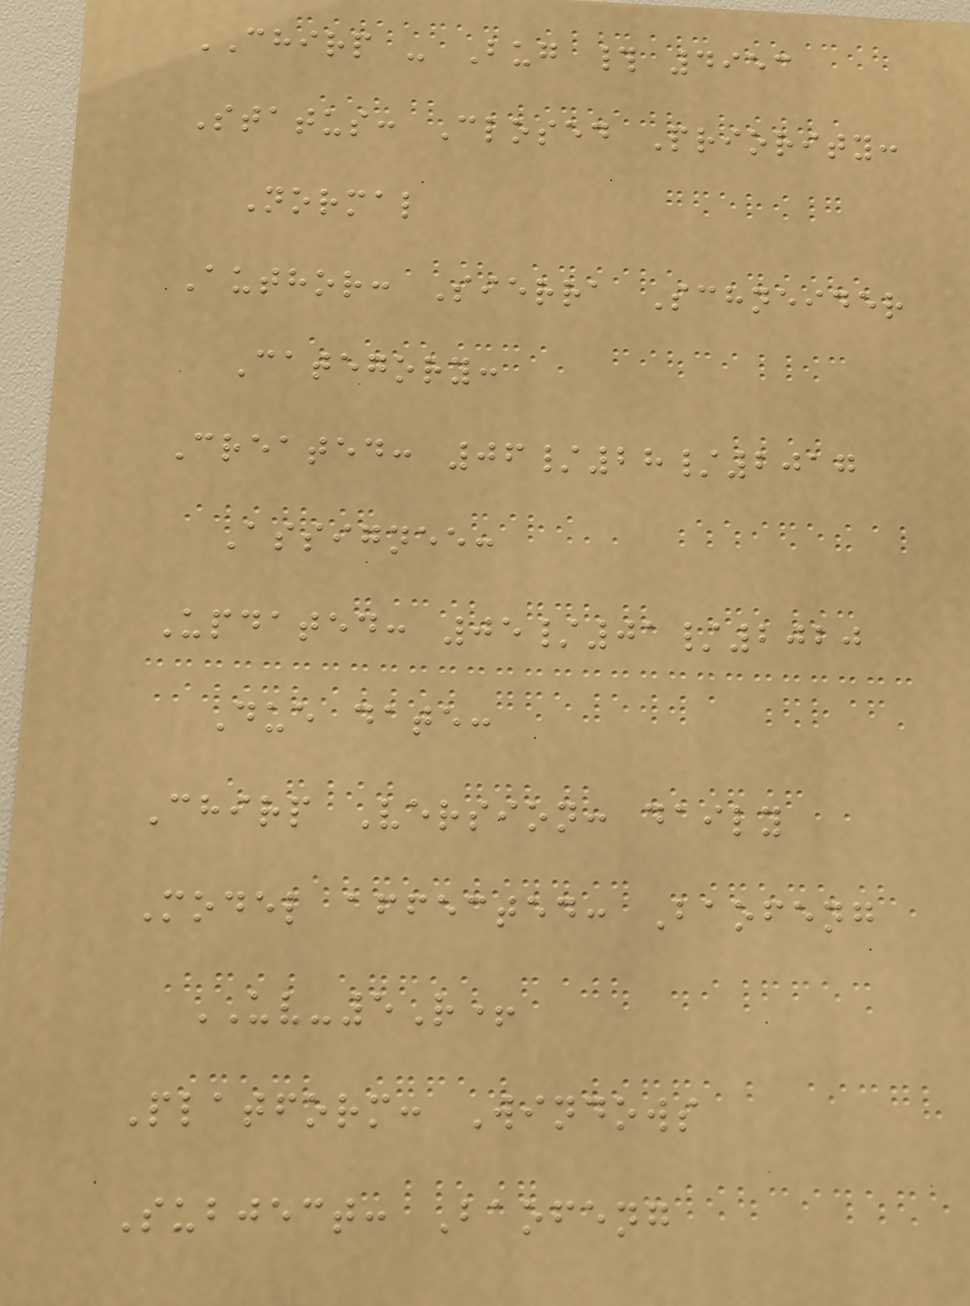CHIRP - Bug # 4953
Status: Closed Priority:
Normal
Author: Sierra Schneider
Category:
Created: 06/28/2017
Assignee:
Updated: 05/01/2020
Due date:
Chirp Version: daily
Model affected: Baofeng
UV-5R+
Platform: Windows
Subject: Baofeng
